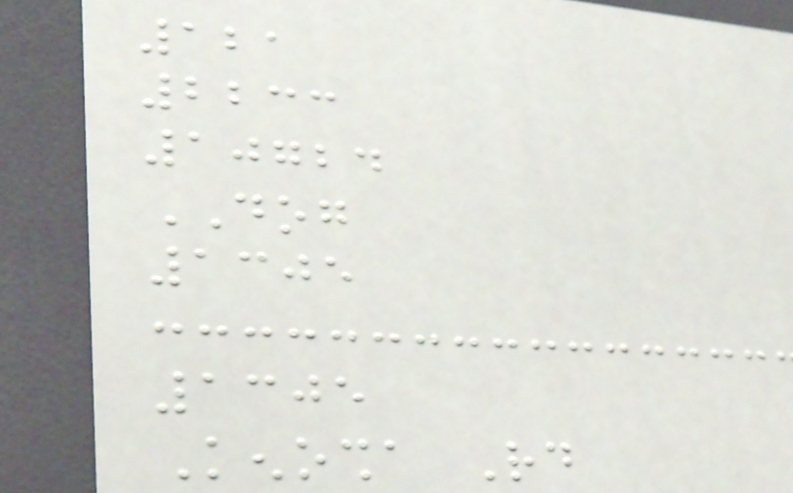121
2233
10724
DOG
1305
1305
Kenosha Rd
